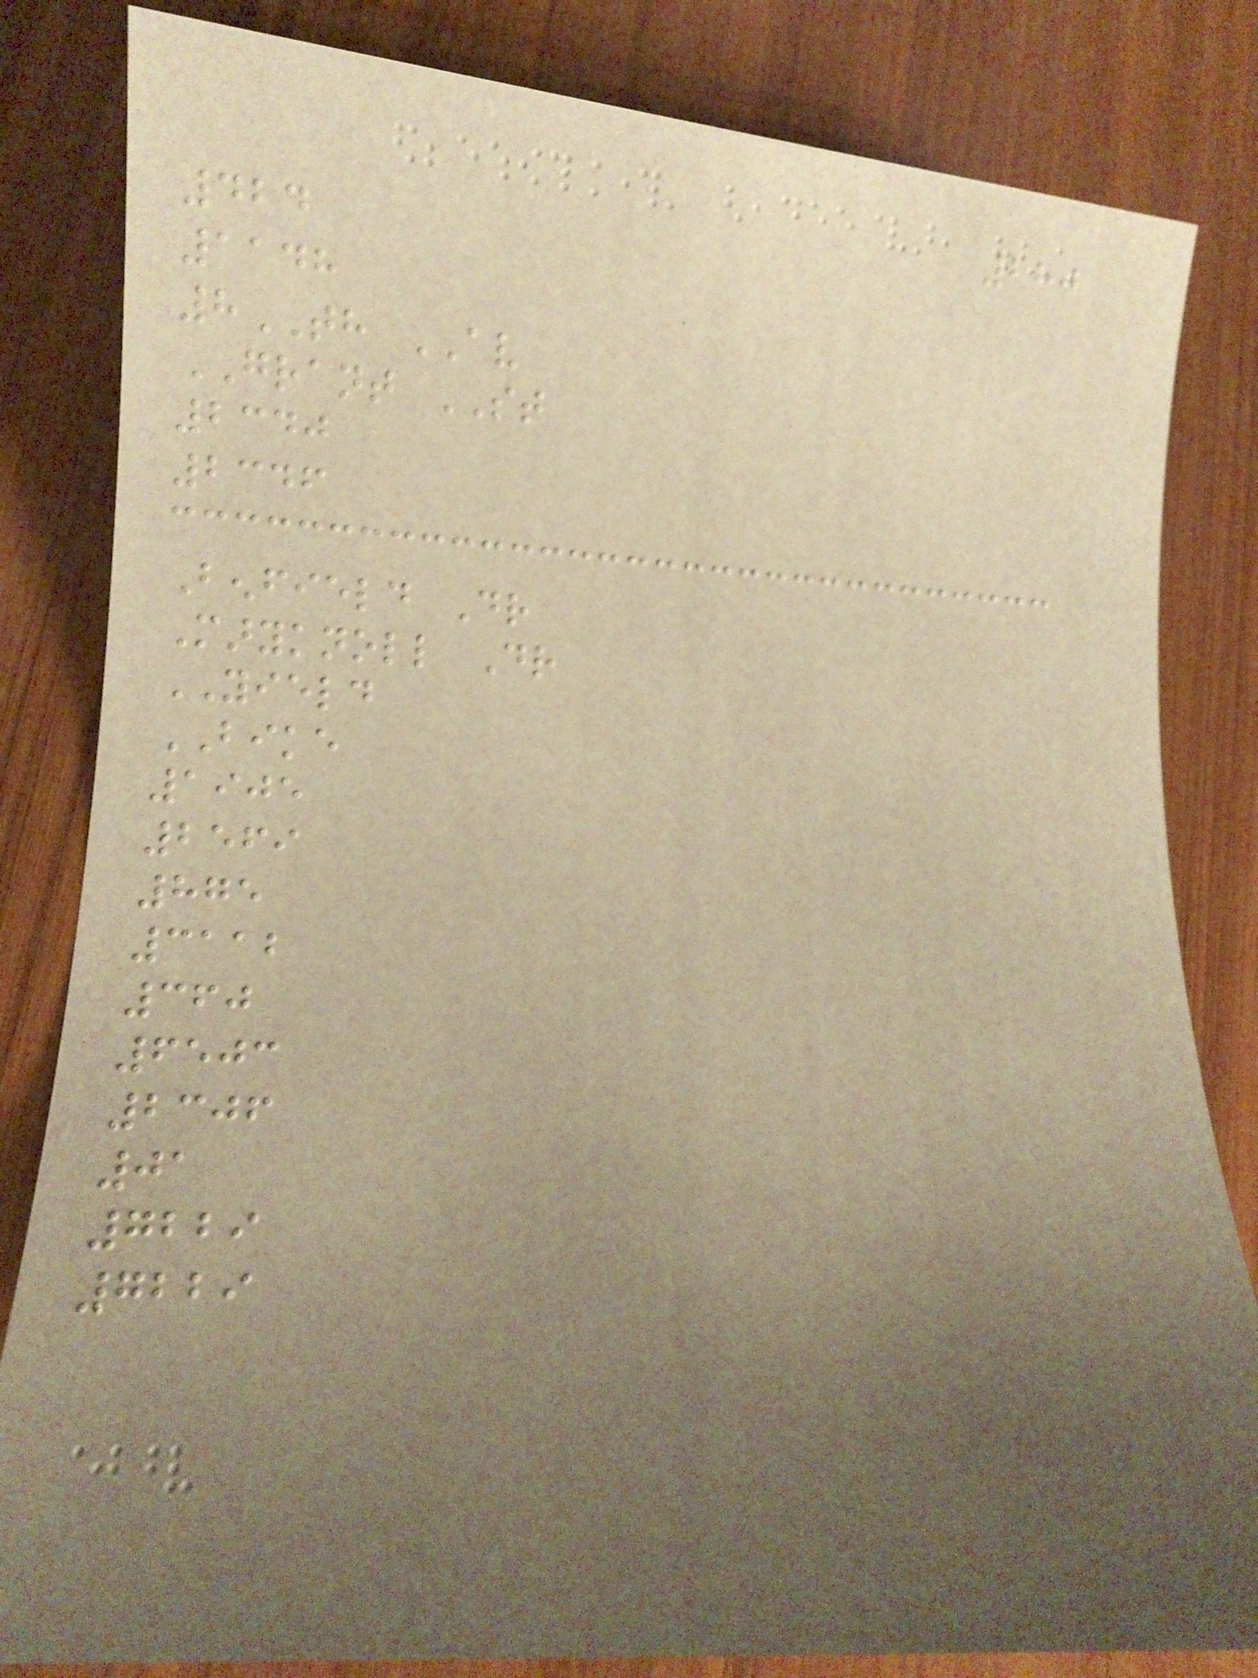280
424
1148
8TH AV
GRANT ST
2340
2346
Benfield Dr
Maryknoll Dr
YIELD
BIKE
1905
2569
875
3112
360
6503
2306
01
7229
7229
